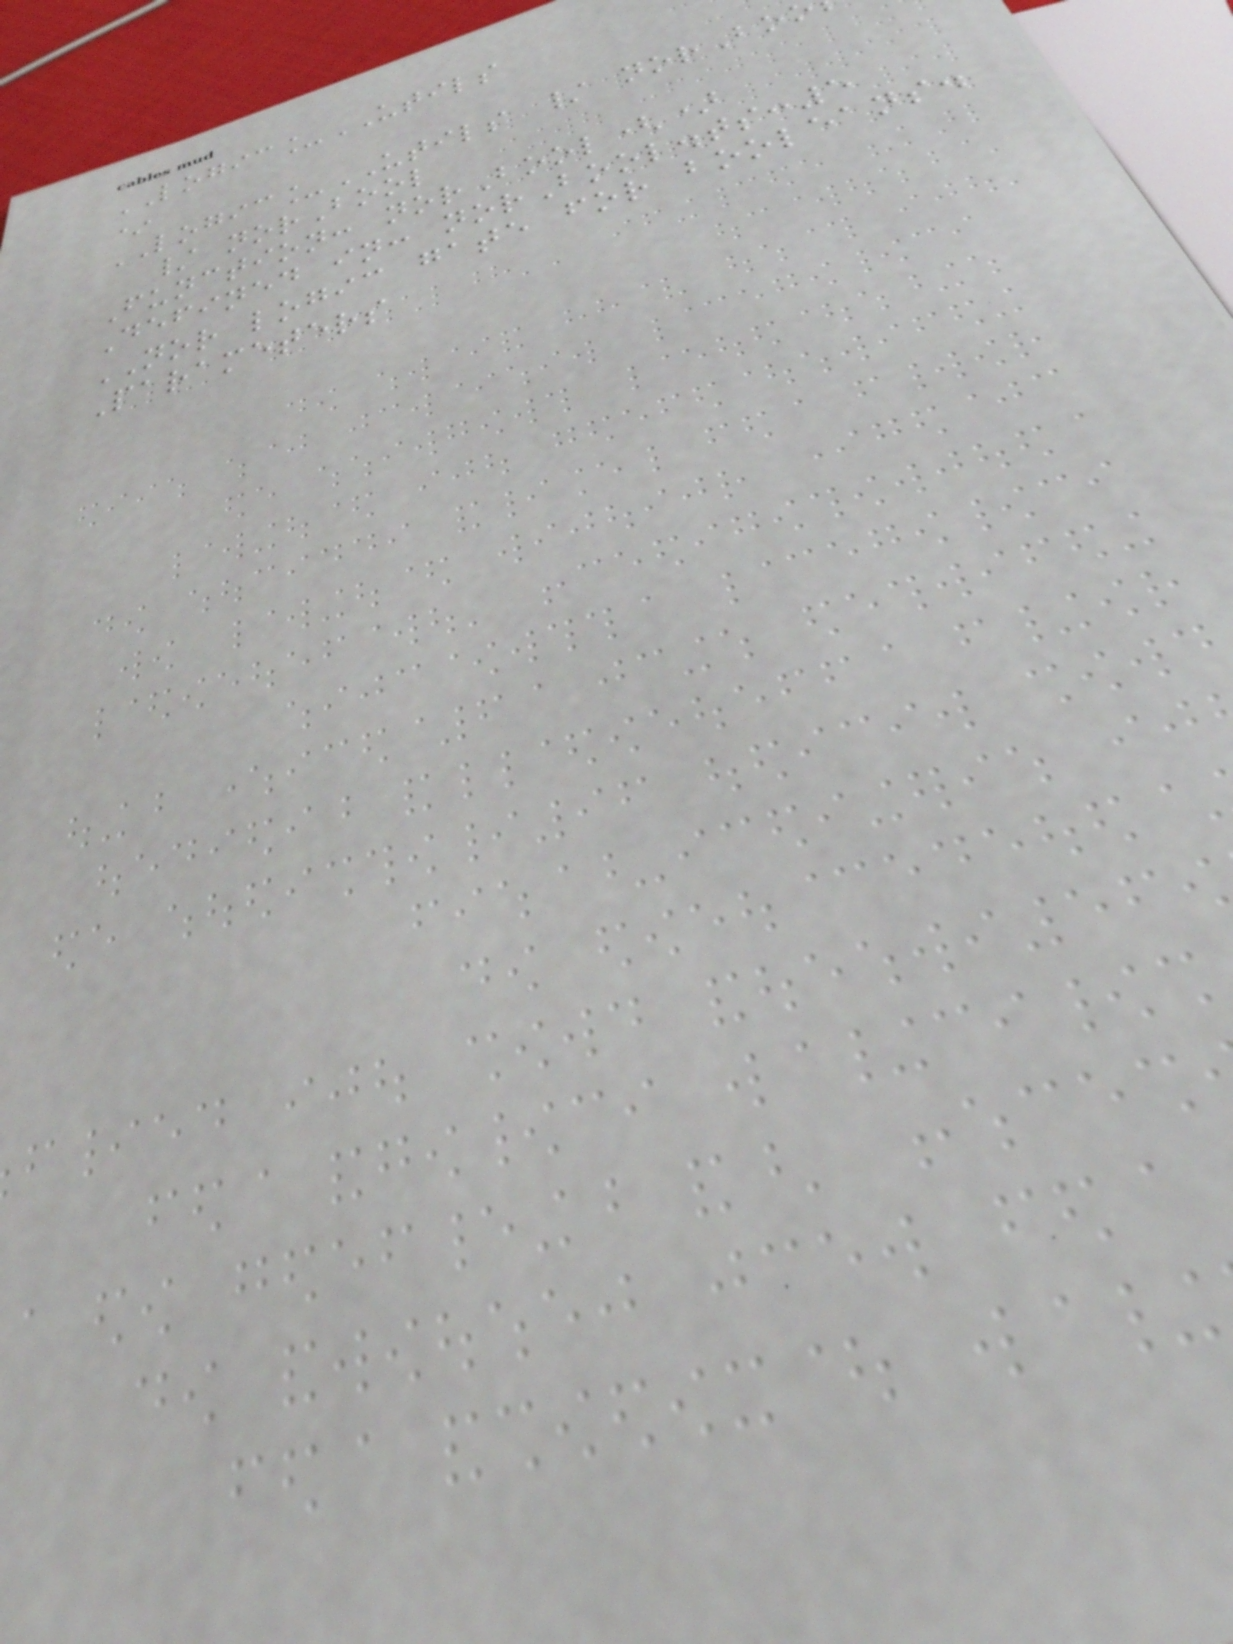LOGIC_UTILS
*
LOGIC_UTILS / norBo
/ norBool
Function: norBool()
Defined in: norBool.ts:5
NOR logic gate for booleans.
Parameters
